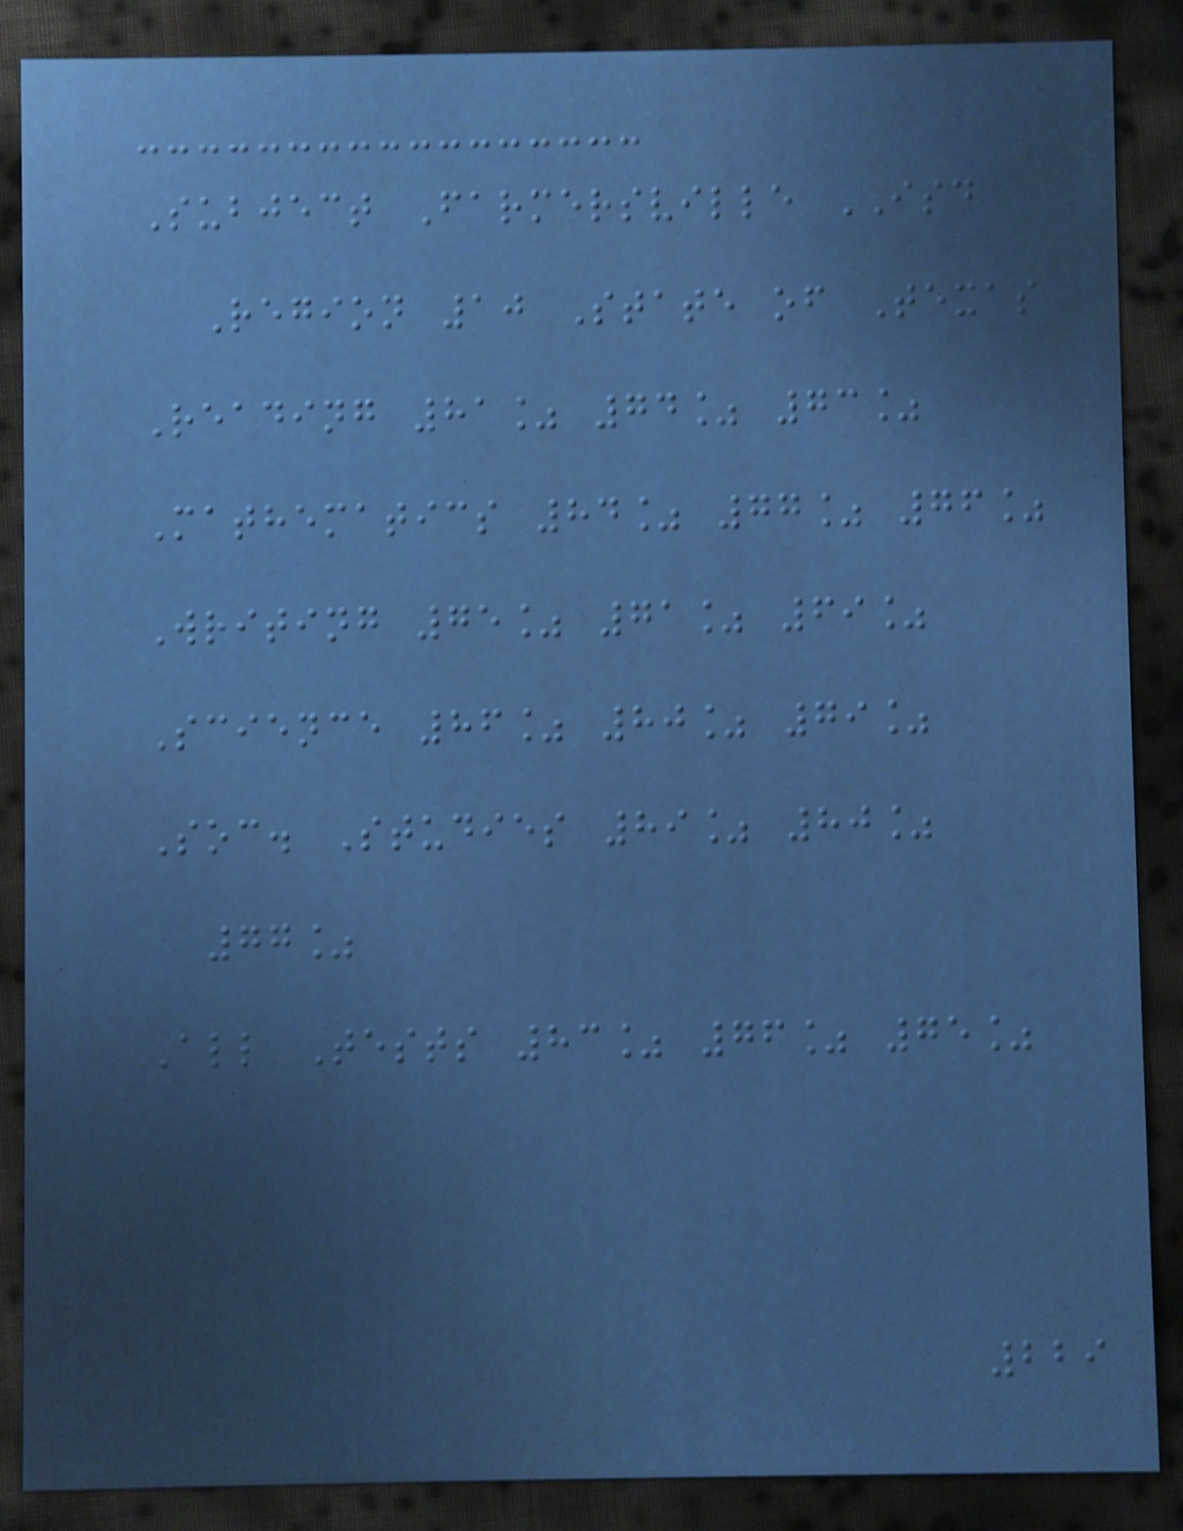Subject Farmersville ISD
Region 10 State of Texas
Reading 81% 74% 73%
Mathematics 84% 77% 76%
Writing 75% 71% 69%
Science 86% 80% 79%
Soc. Studies 89% 80%
77%
All Tests 83% 76% 75%
229
